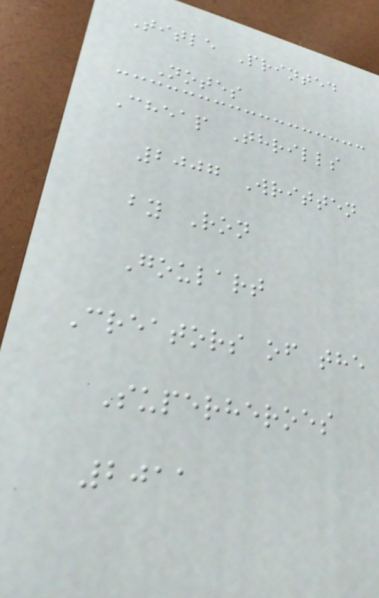Title Printed
Notes
Cheap Thrills
2007 Written
by Ron
Goulart
Creators of the
Superheroes
2011
